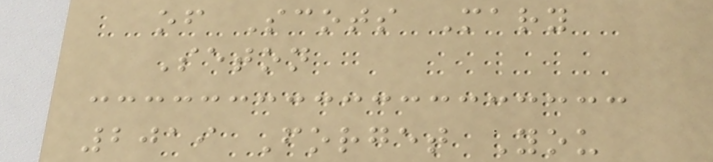of Scots Mary
Seton
2019 Forget You
